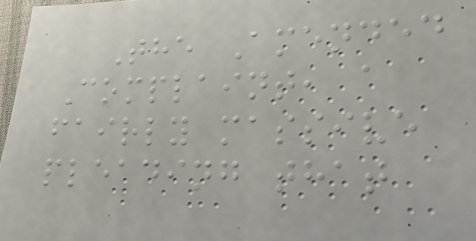The Amended
Complaint, a
fairly massive
pleading that
